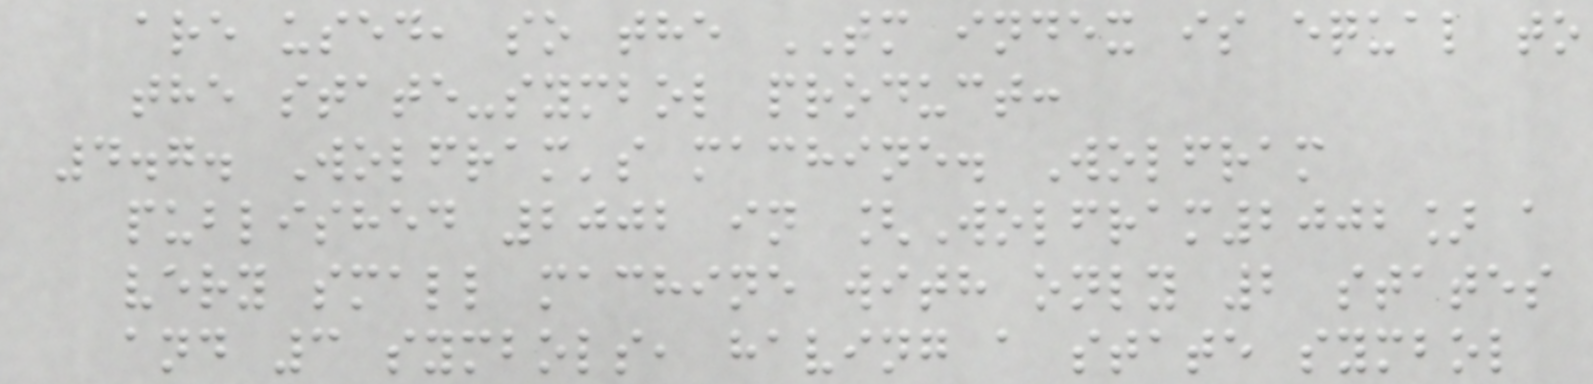are used, so the TM index is equal to
the state-symbol product:
4.7. Wolfram's machine. Wolfram
published 2002 in [Wolfram2002] a
very small machine with only 2 states
and 3 symbols, having a state symbol
